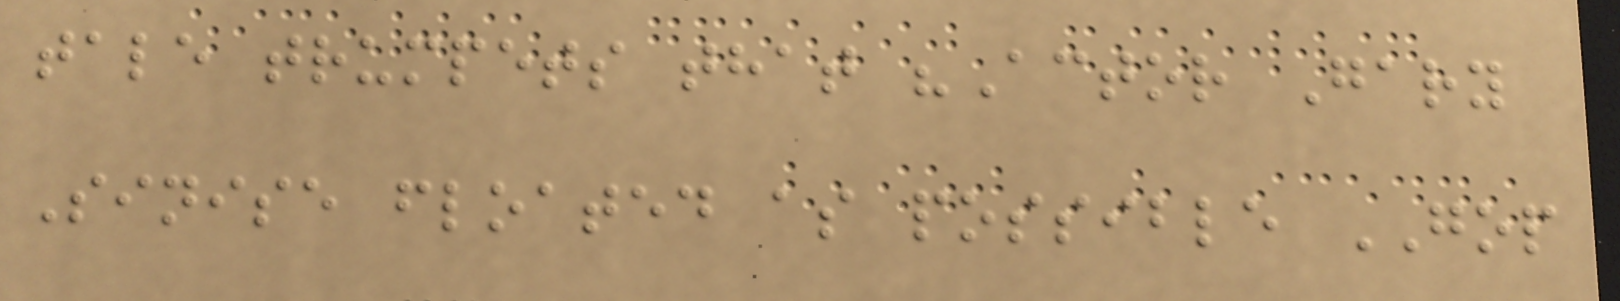tale trumpets that "Actor Gary
Sinise floated as possible GOP
